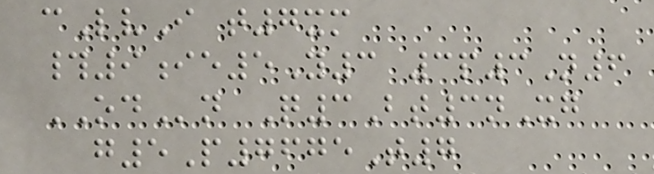cLvI t7xm
#9ie5Y3 3p3N6
ODn Q3Bt3nXg
g5P7675T7
